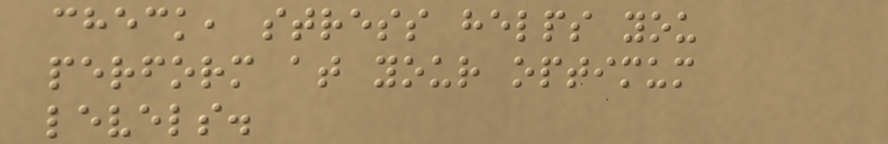check, stress helps you
perform at your optimum
levels.
